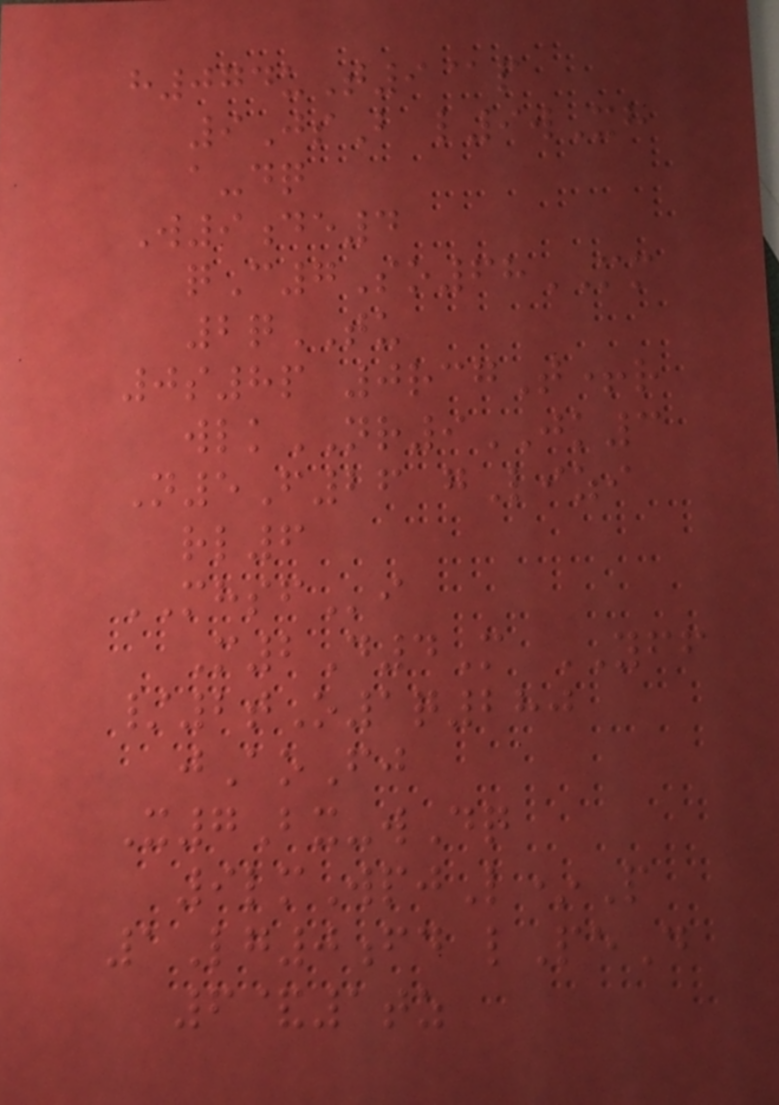h074uT9@p
9JsB l9wXh
a-dq
W9de4
qC7So68MM
2qTU
0s8p 0rcgT+r
wlkNR9JK3
N5F26 gLizi
rl6
MHSFi
M2D4M YFF
/2tO1q280
jAoFj
X7Bx-wDq
9lmWpjL*P
1Lg0fd lPeD
6&1tz
